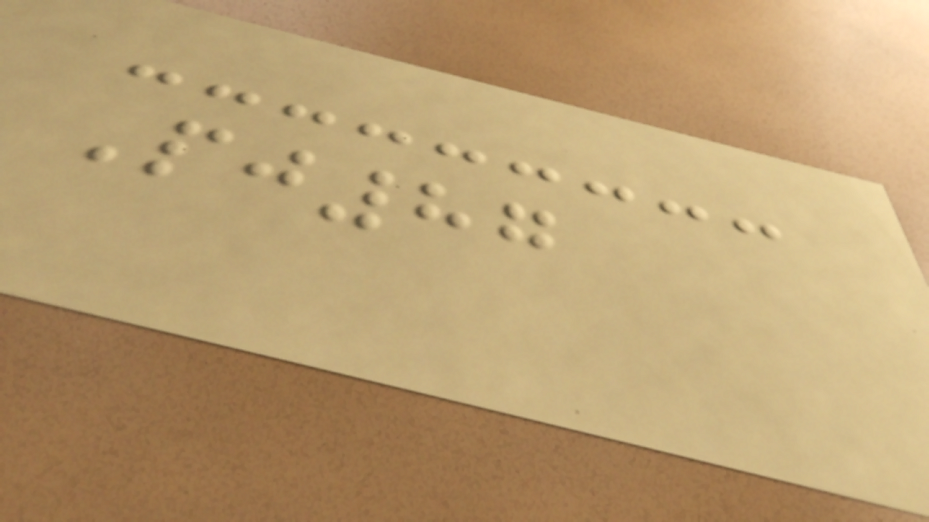Pj87
